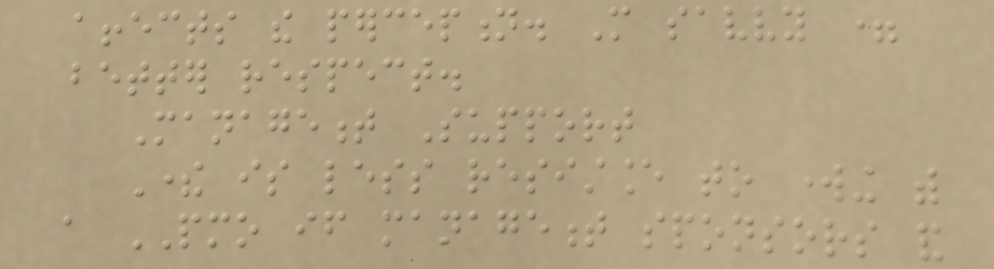affects the perception. More savvy =
better respect.
Management Support
There is less resistance to working with
a PMO if management sponsors and
